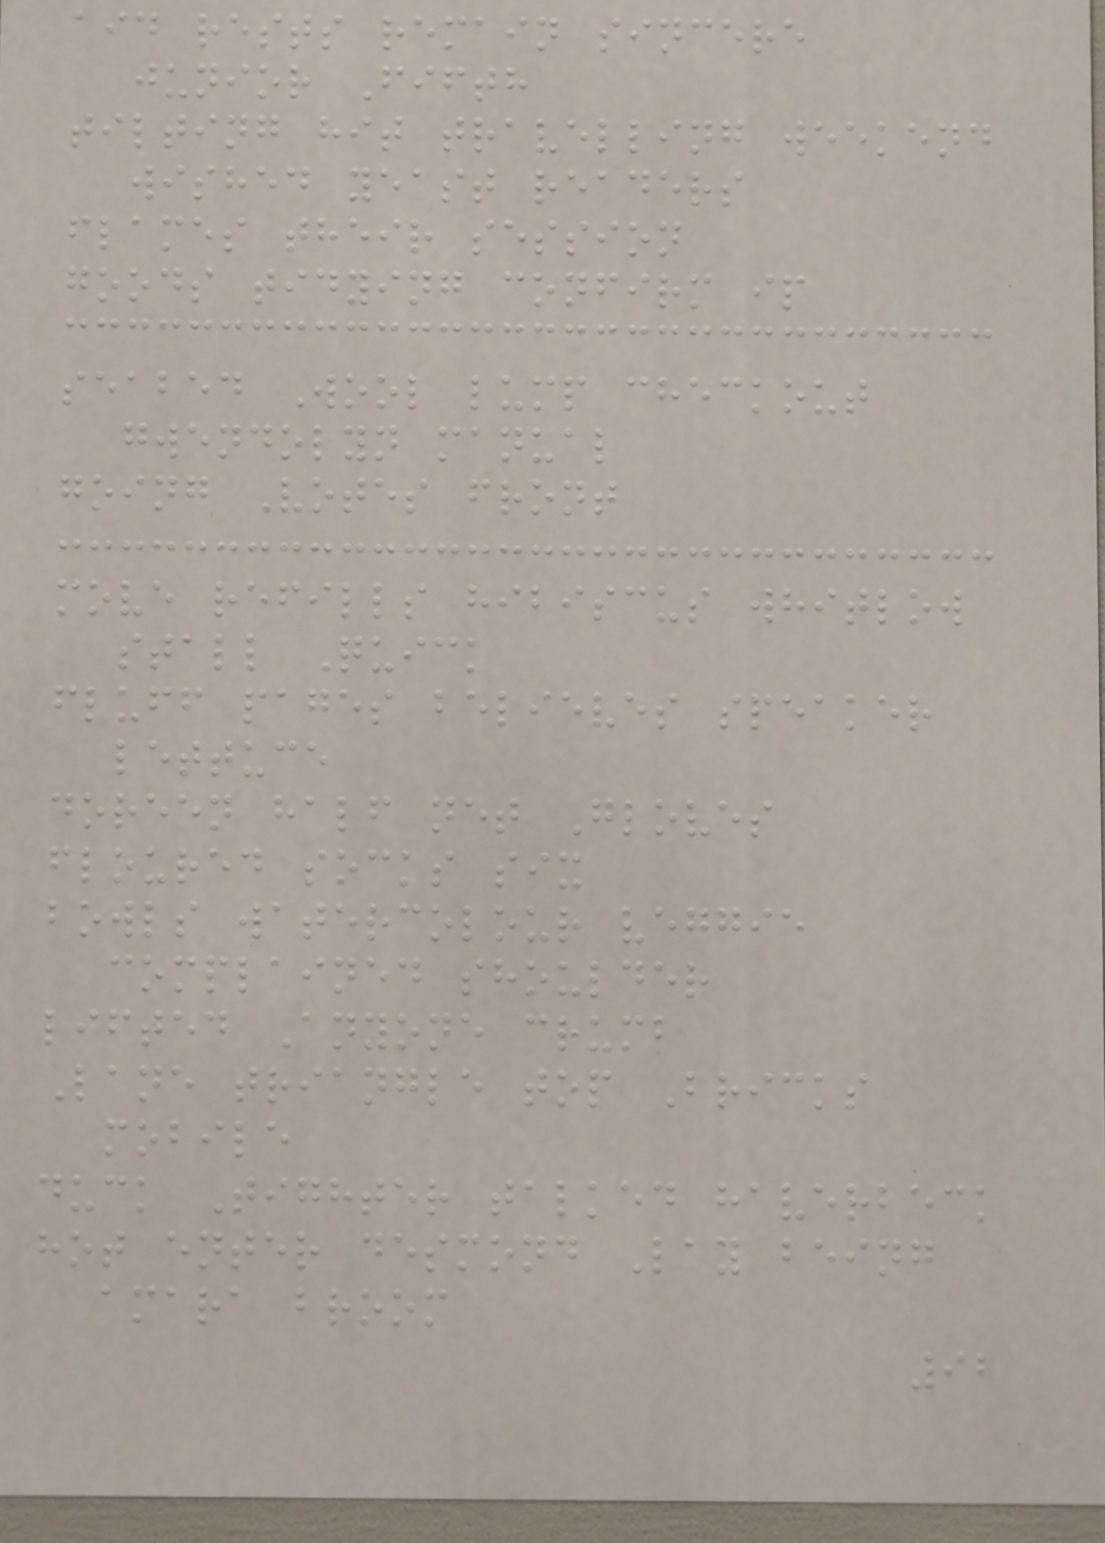aid rests remain sincere
junior Fifth
tilting hit travelling weekend
wished yeast readers
flames their session
goods tidying confirm ip
seabed Wool lump checkout
gwendolyn manual
going Votes front
move refills hibiscus whitlow
stall Quick
fluff pages believes speaker
lettuce
doreen half net Gloves
floured socks six
bowls watercolour veggie
complained shoulder
lifted Anyone crumb
Lane triangle top Bricks
mobile
duck Tighter talked haverbeck
hot enter desmond Lay being
amara broom
92
